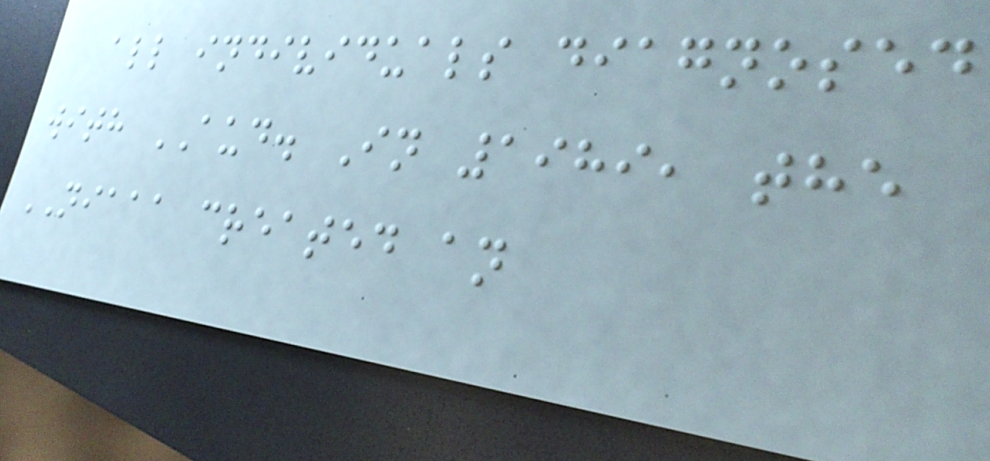all individuals diagnosed
with AUD. In 1989, the
NIAAA created an
